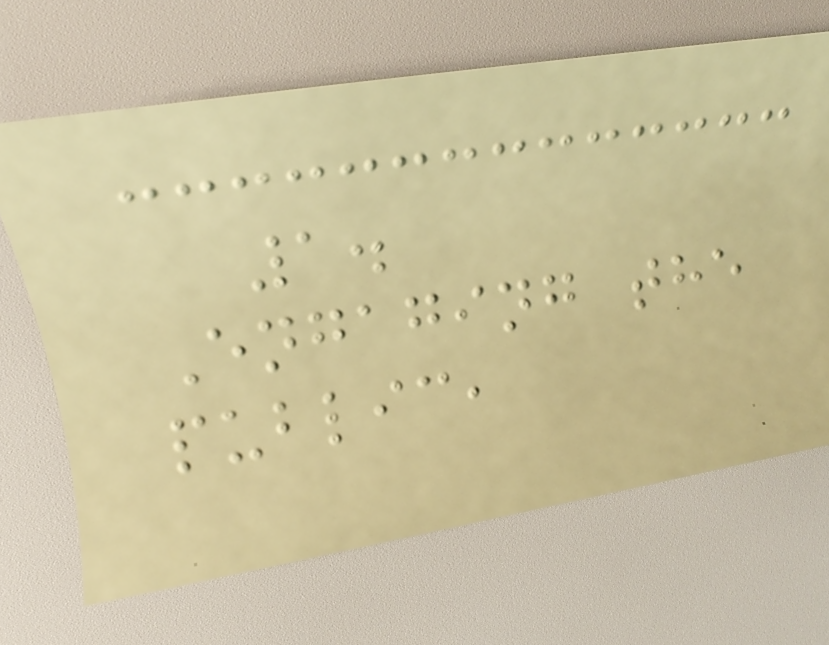1.
Engaging the
public,
